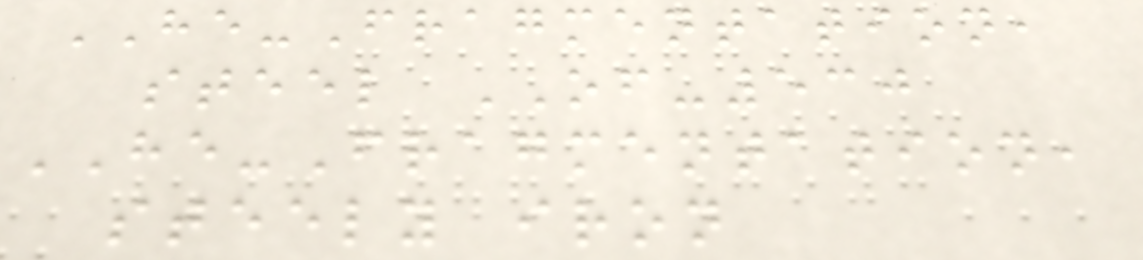HE-Fragmentation,
steel OF-530
HE-Fragmentation,
steely iron
